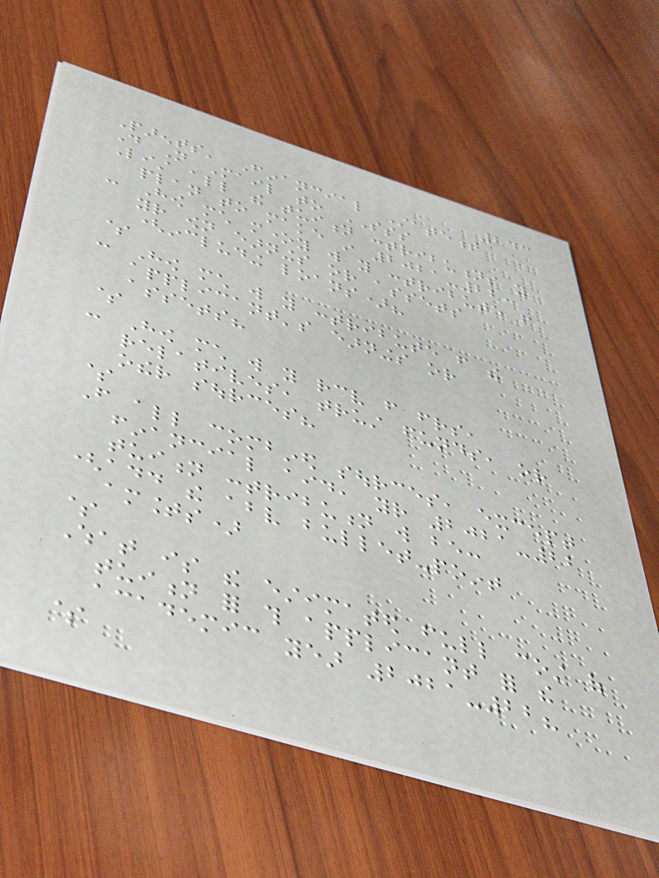243
Parents' Financial Statement
Do Not Mail to SSS
List all the tuition contributions you
plan to make in 2021-22:
- How much money will you contribute from
your own earnings or assets
(including loans)?
$
- How much will you contribute from the
applicant's earnings or
assets?
$
- How much will you receive from friends,
relatives, trust funds, or
other sources?
$
From all combined sources, except
financial aid, your 2021-22
tuition contribution will be:
(add the above bullet-point
amounts)
$
What is the estimated full cost of
tuition for this applicant for the
academic year 2021-22?
$
